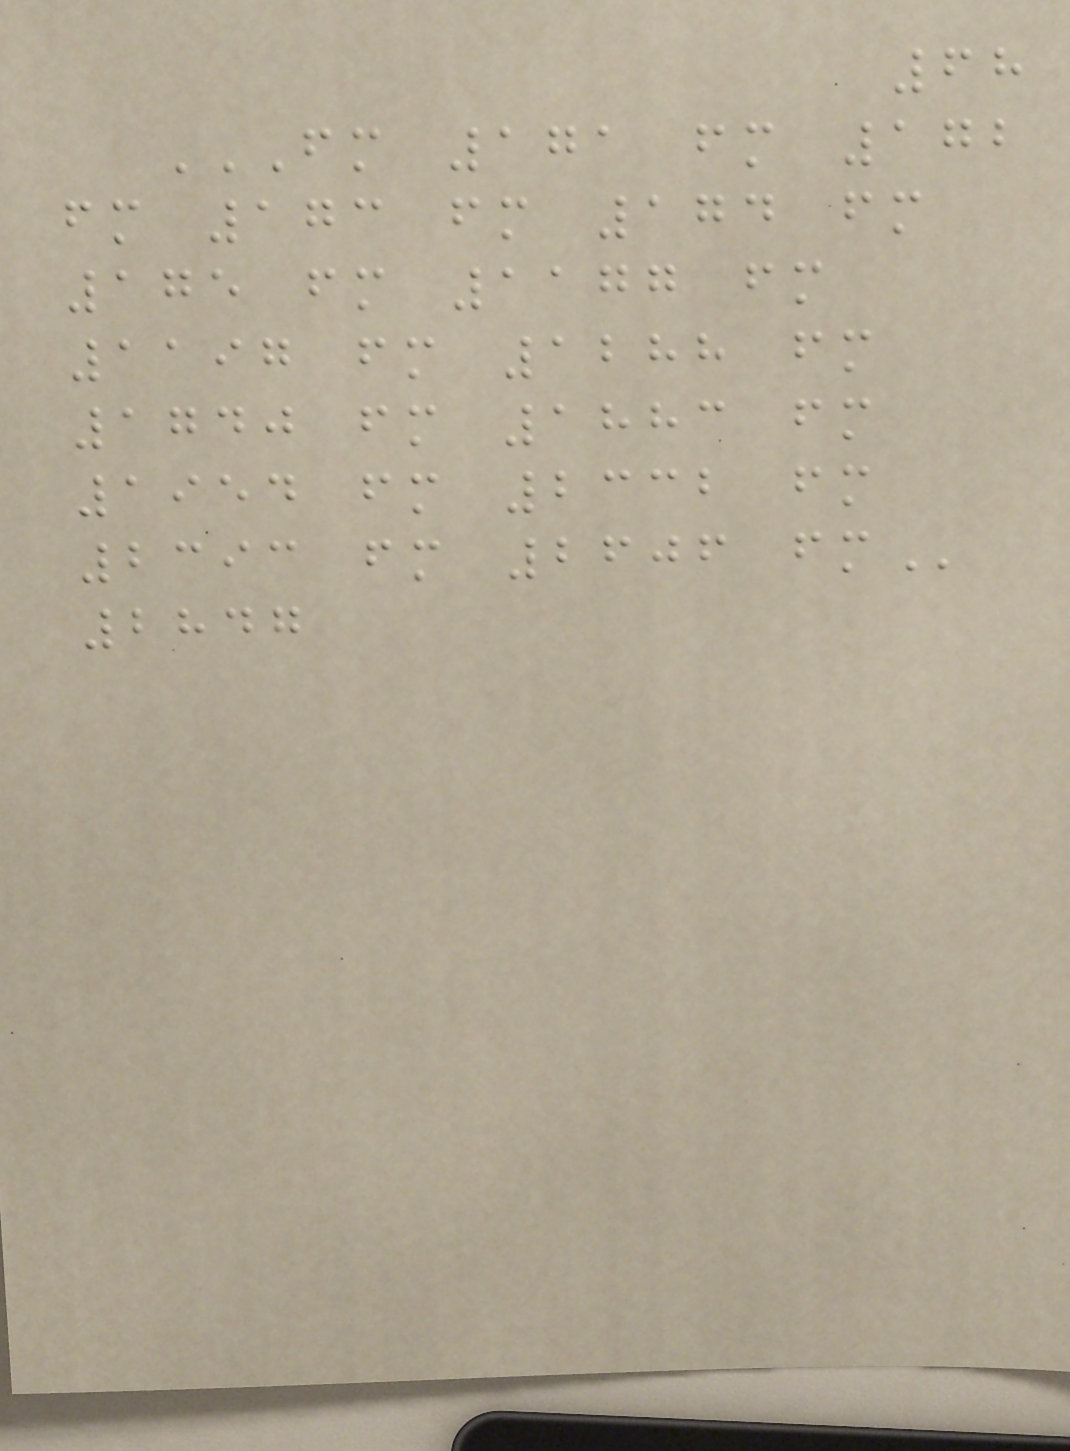68
FM 171 FM 172
FM 173 FM 174 FM
175 FM 1177 FM
1197 FM 1288 FM
1740 FM 1883 FM
1954 FM 2332 FM
2393 FM 2606 FM
2847
